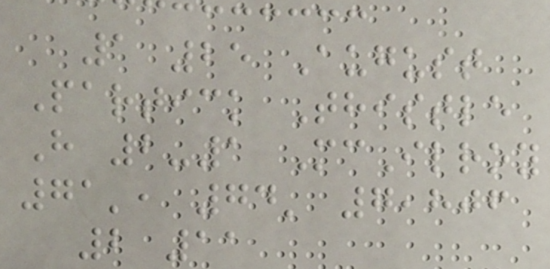1 25 August
Partick Thistle
H 2-1 McIlroy
71', 74' 7,806
2 11
